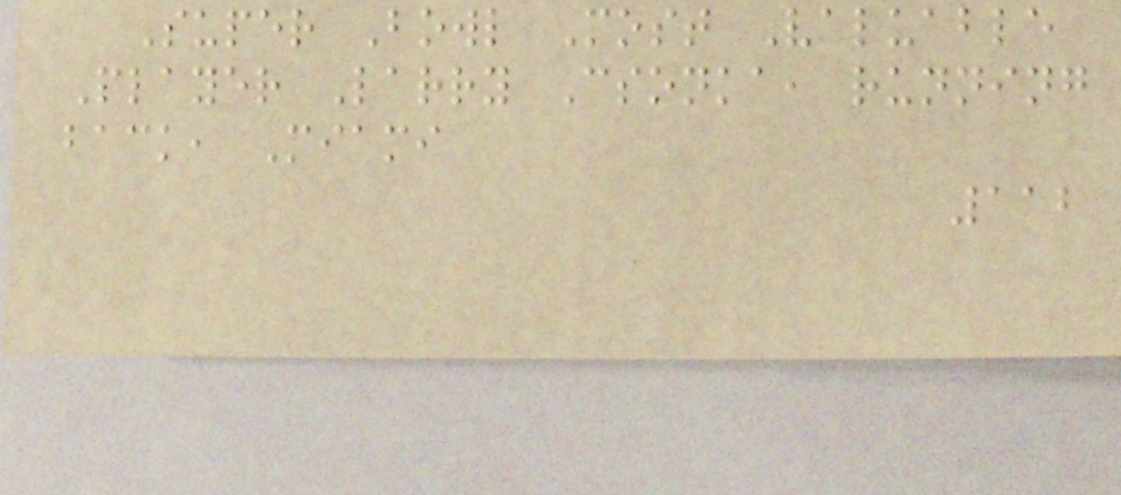Super Bowl Most Valuable
Player Larry Csonka, running
back, Miami
112
